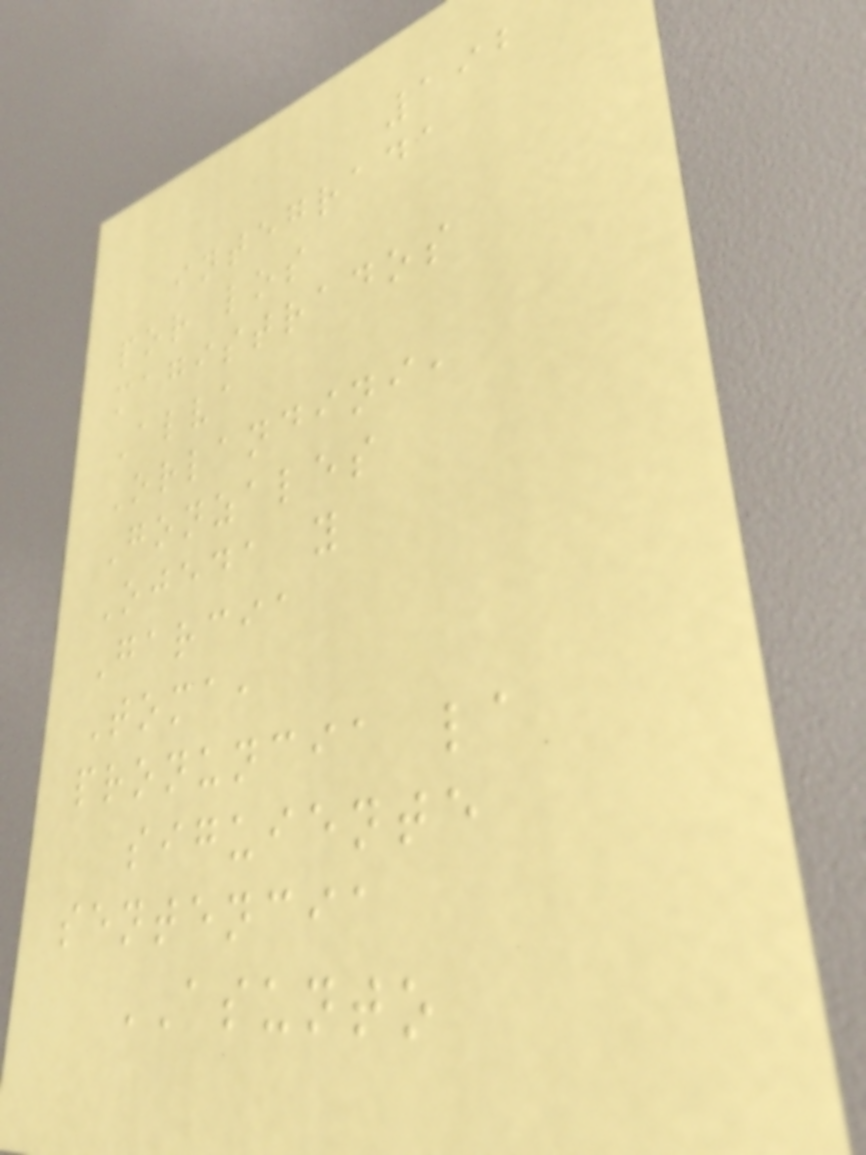192
integrada
por los
magistrados
Alva
Orlandini,
Gonzales
Ojeda y
Garcia
Toma,
pronuncia la
siguiente
sentencia
ASUNTO
